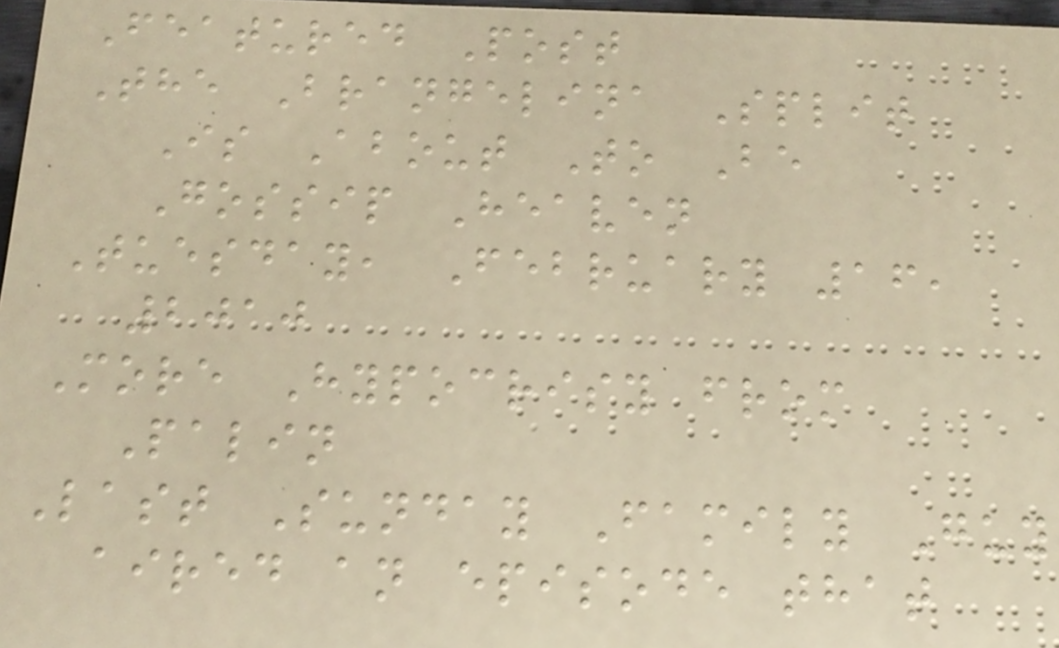Featured Post
The Brangelina Split
Is About To Be
Gossip Heaven
Tuesday, February 16,
2010
More Hypocrisy from
Palin
Last Sunday Family Guy
aired an episode that
